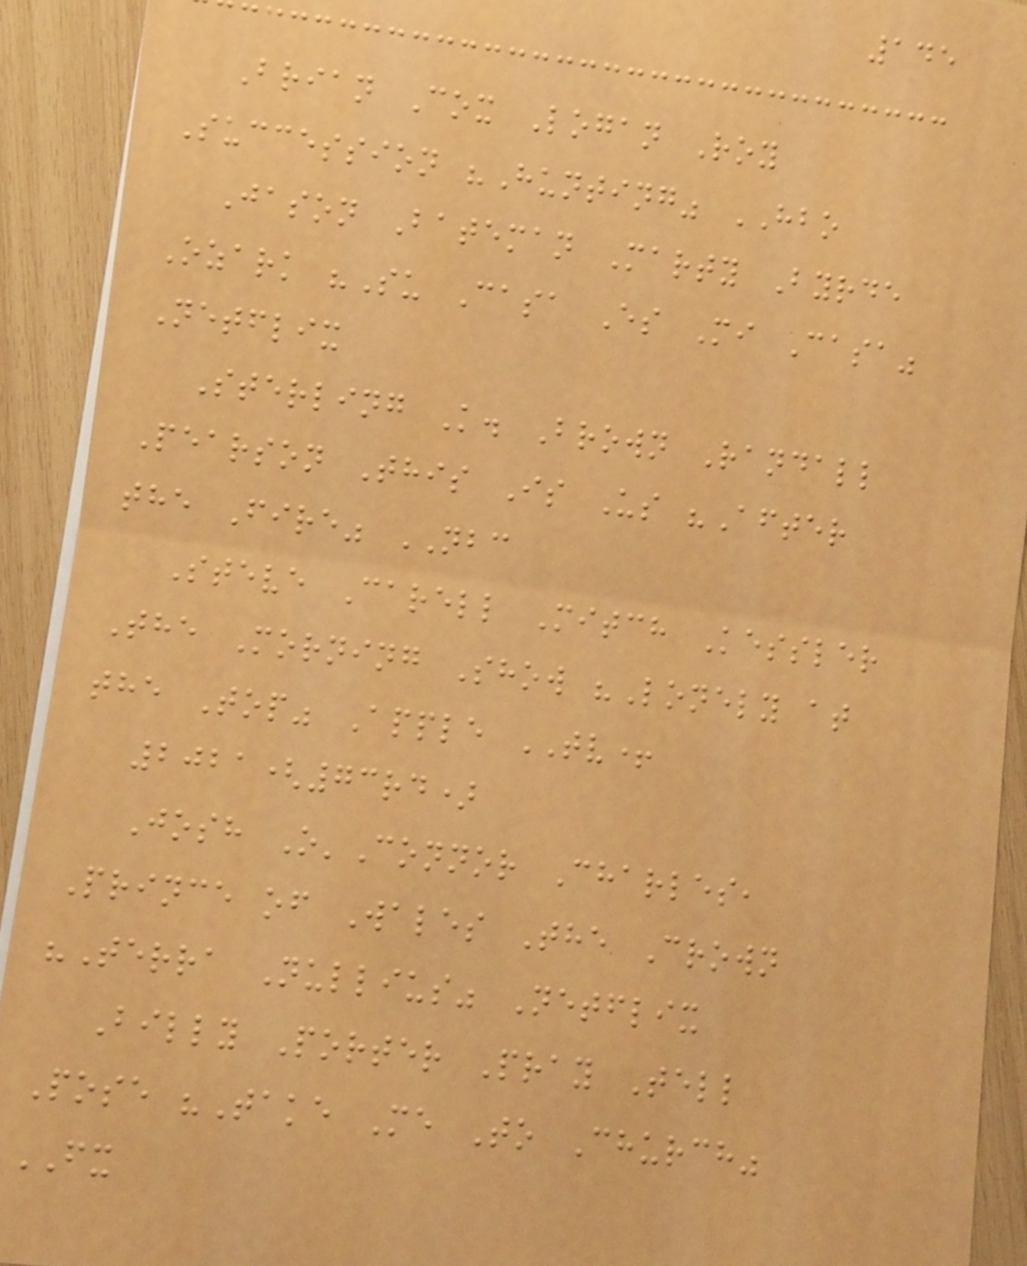145
Brian Cox Logan Roy
Succession "Hunting" HBO
Jason Bateman Marty Byrde
Ozark "Su Casa Es Mi Casa"
Netflix
Sterling K. Brown Randall
Pearson This Is Us "After
the Fire" NBC
Steve Carell Mitch Kessler
The Morning Show "Lonely at
the Top" Apple TV+
2021(73rd)
Josh O'Connor Charles,
Prince of Wales The Crown
"Terra Nullius" Netflix
Billy Porter Pray Tell
Pose "Take Me To Church"
FX
